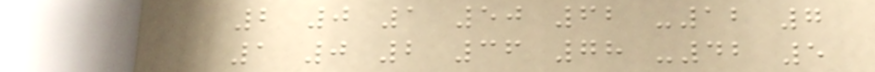2 0 1 50 62 -12 7
1 0 2 36 78 -42 5
